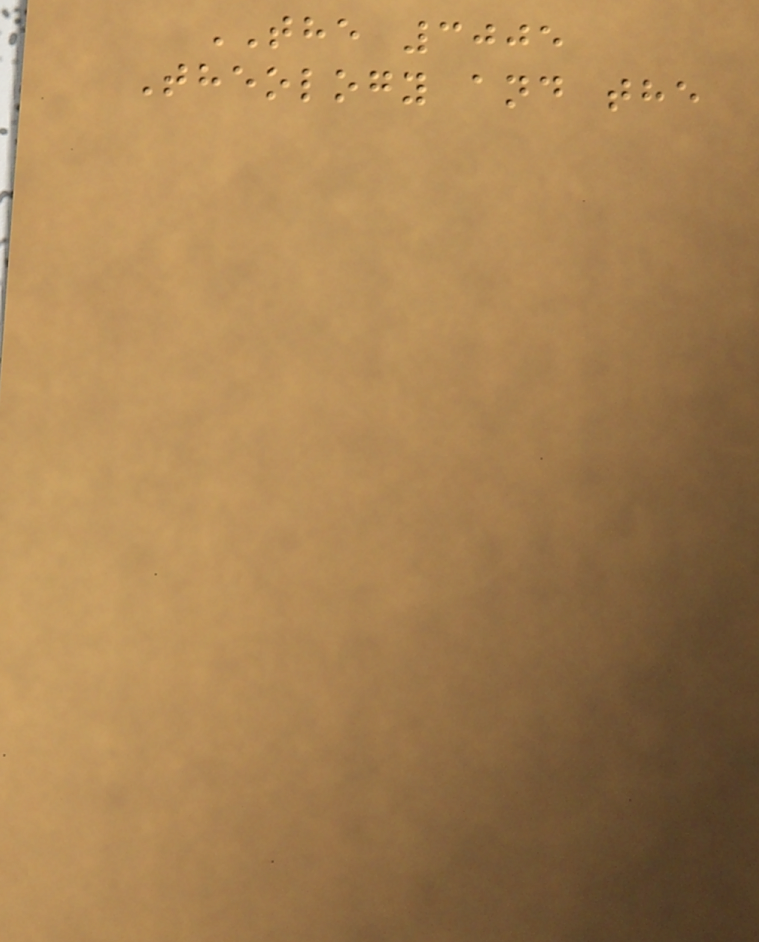THE 3005
Theology and the
